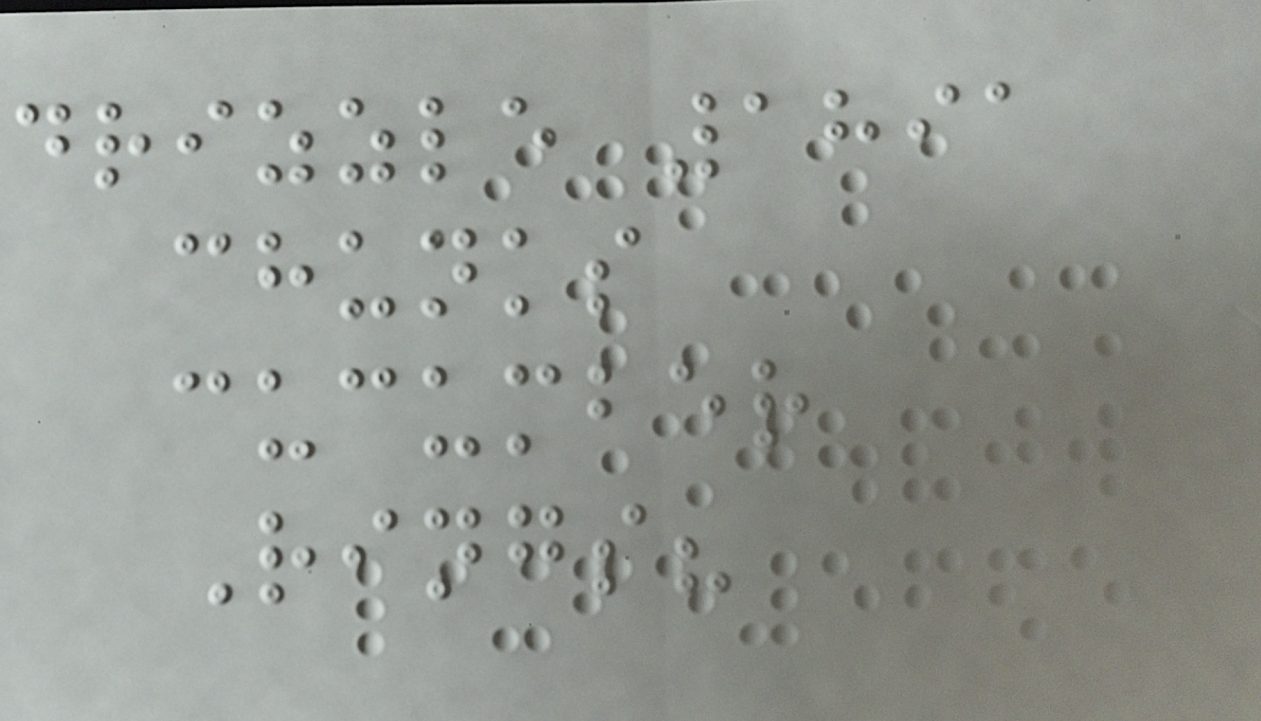drizzle 1891
chunks
cucumber
Rings?
